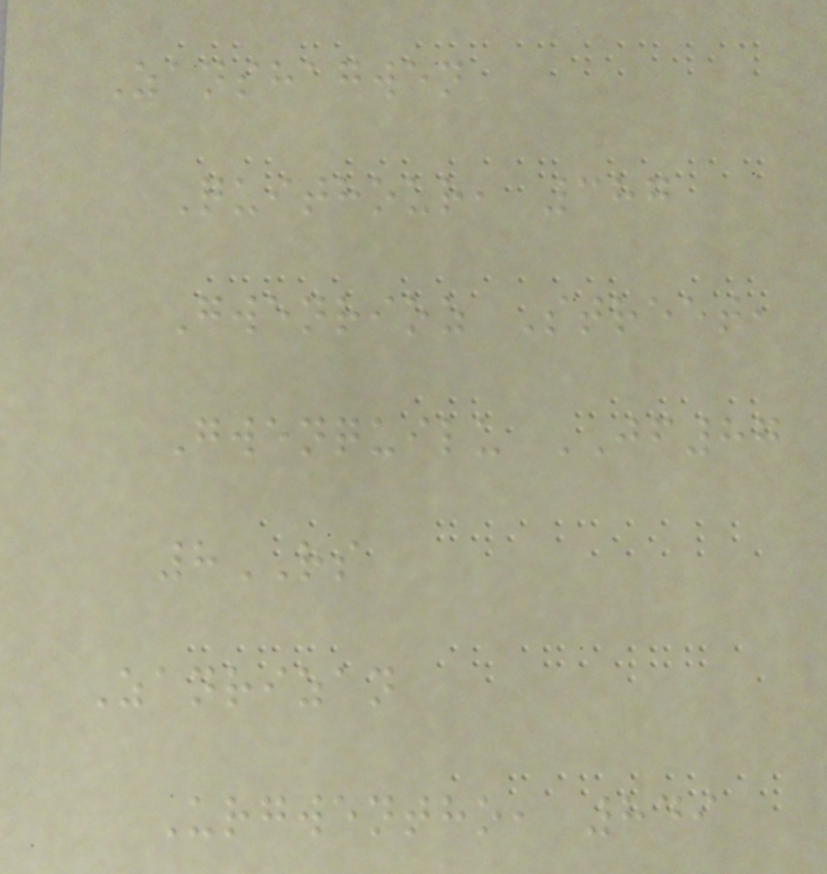Zanshagwen
Quithour, 387
Gwenrioz Street,
Gwenquilu JF87
8RS
Zanrizan
Urgwentho, 849
